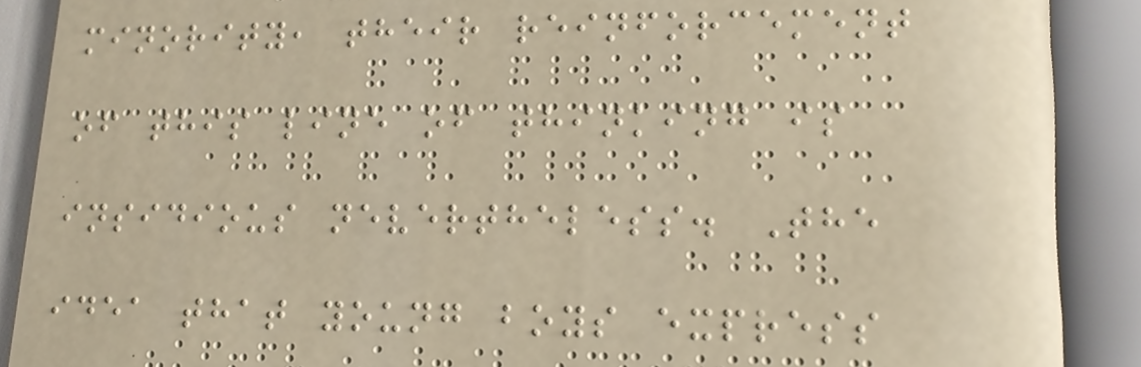minority, their reinforcement
of this line of thinking is
insidious nevertheless. The
idea that young boys express
